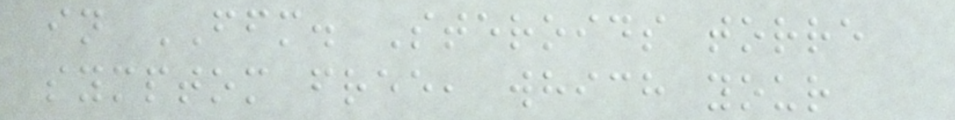in FFM. Steroids torre
symptom free, which your
